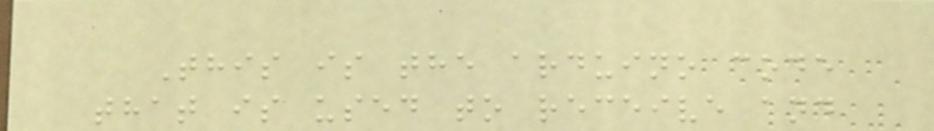This is the arduino code
that is used to receive and
